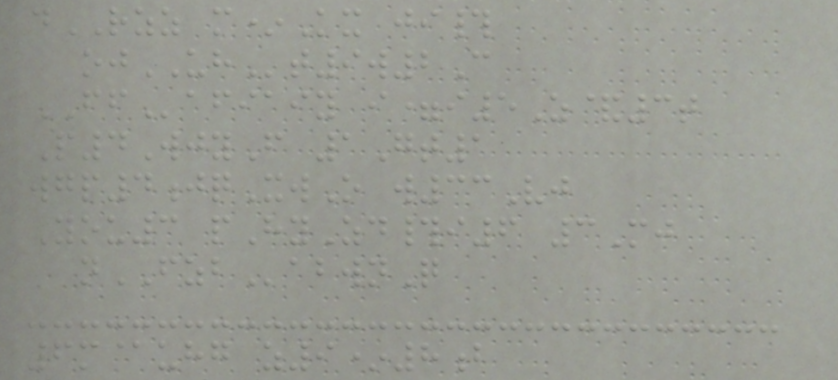dRZZ m*Kx ji#
ojUHt9w2C
FFafiaiy i=i5Z&3t
P4WjyF 1Gt1
wgp4jqXwO w33Vj
You3 pHyZd#i6 3Mj
nFZBabwnQ
6m@uhg z9*8b
